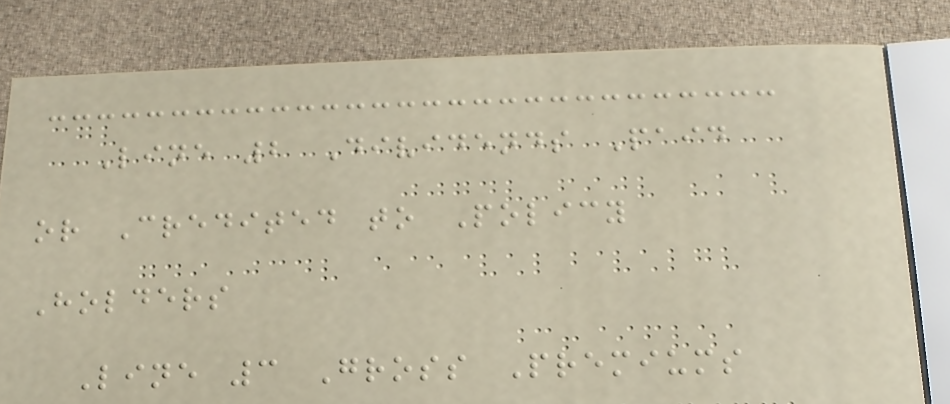Line 2 Dividends Paid
or Credited to Policy
Holders
Line 3 Gross Premiums
